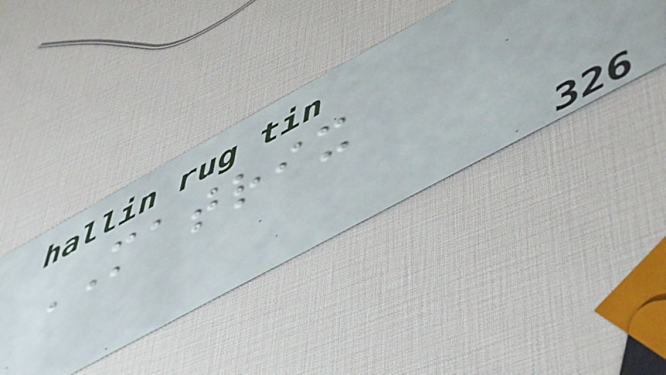MATRIX
